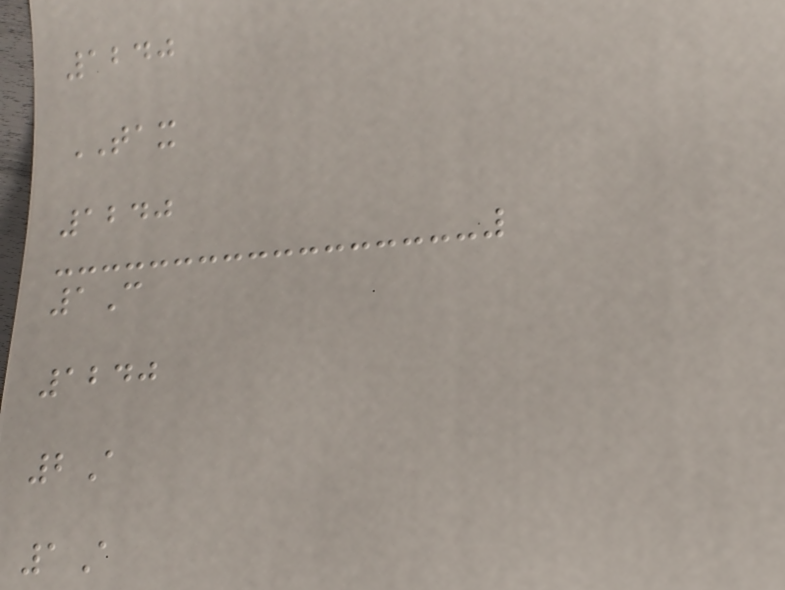1240
TAX
1240
1C
1240
2A
1A
